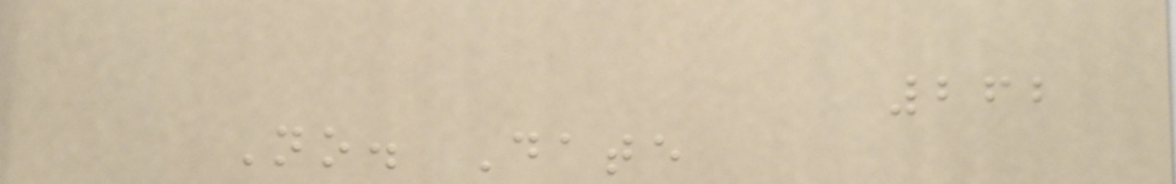262
No. Date
